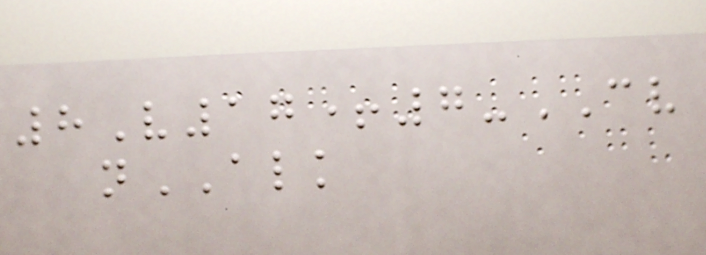8V17+7-CV
nALK
